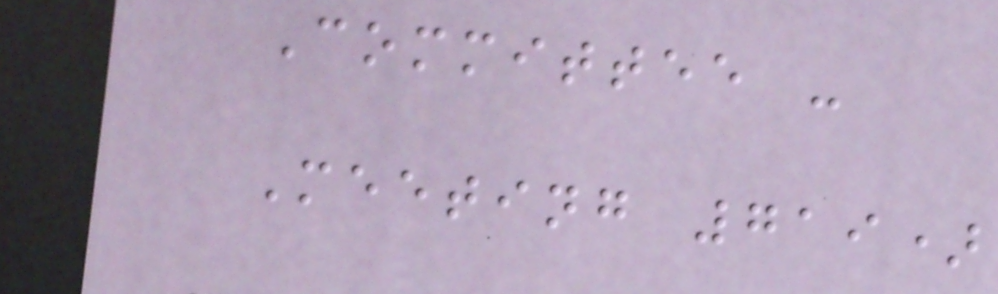Committee -
Meeting 719)
